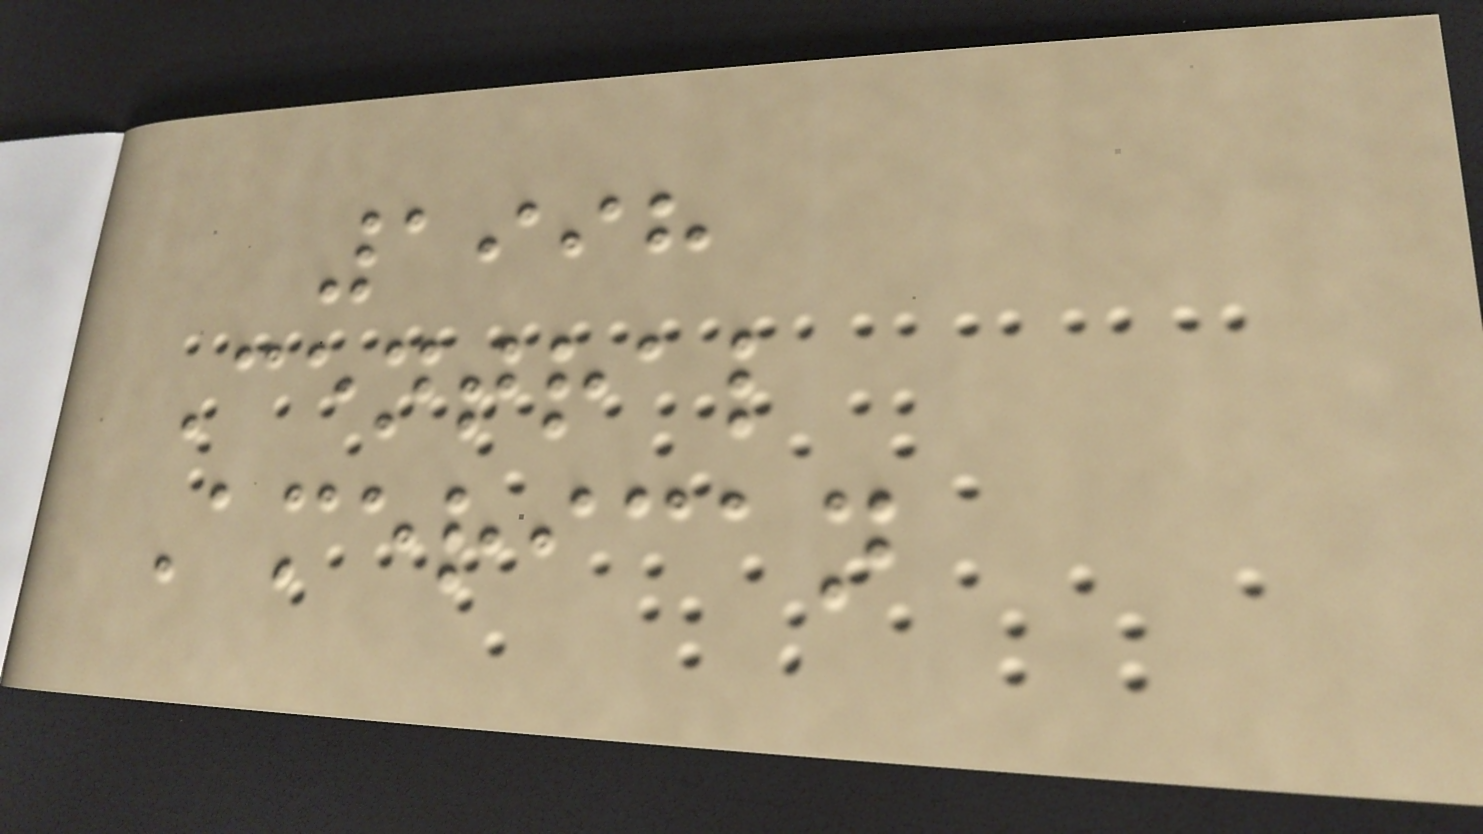1998
Central
American
